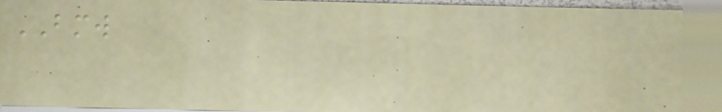BMW
